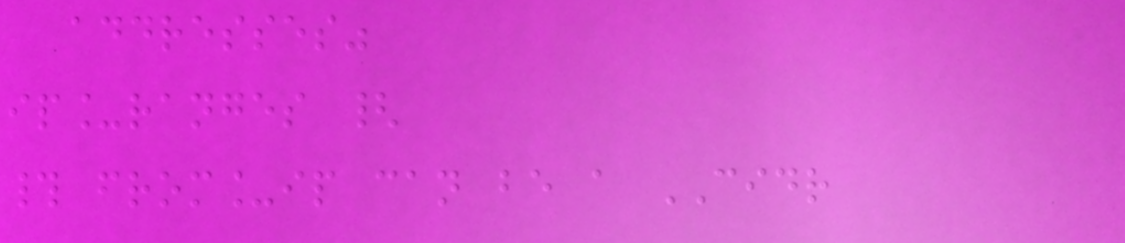addresses"
ip_ranges {
# from_ip can be a CIDR
